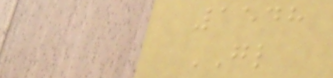1548
GL
